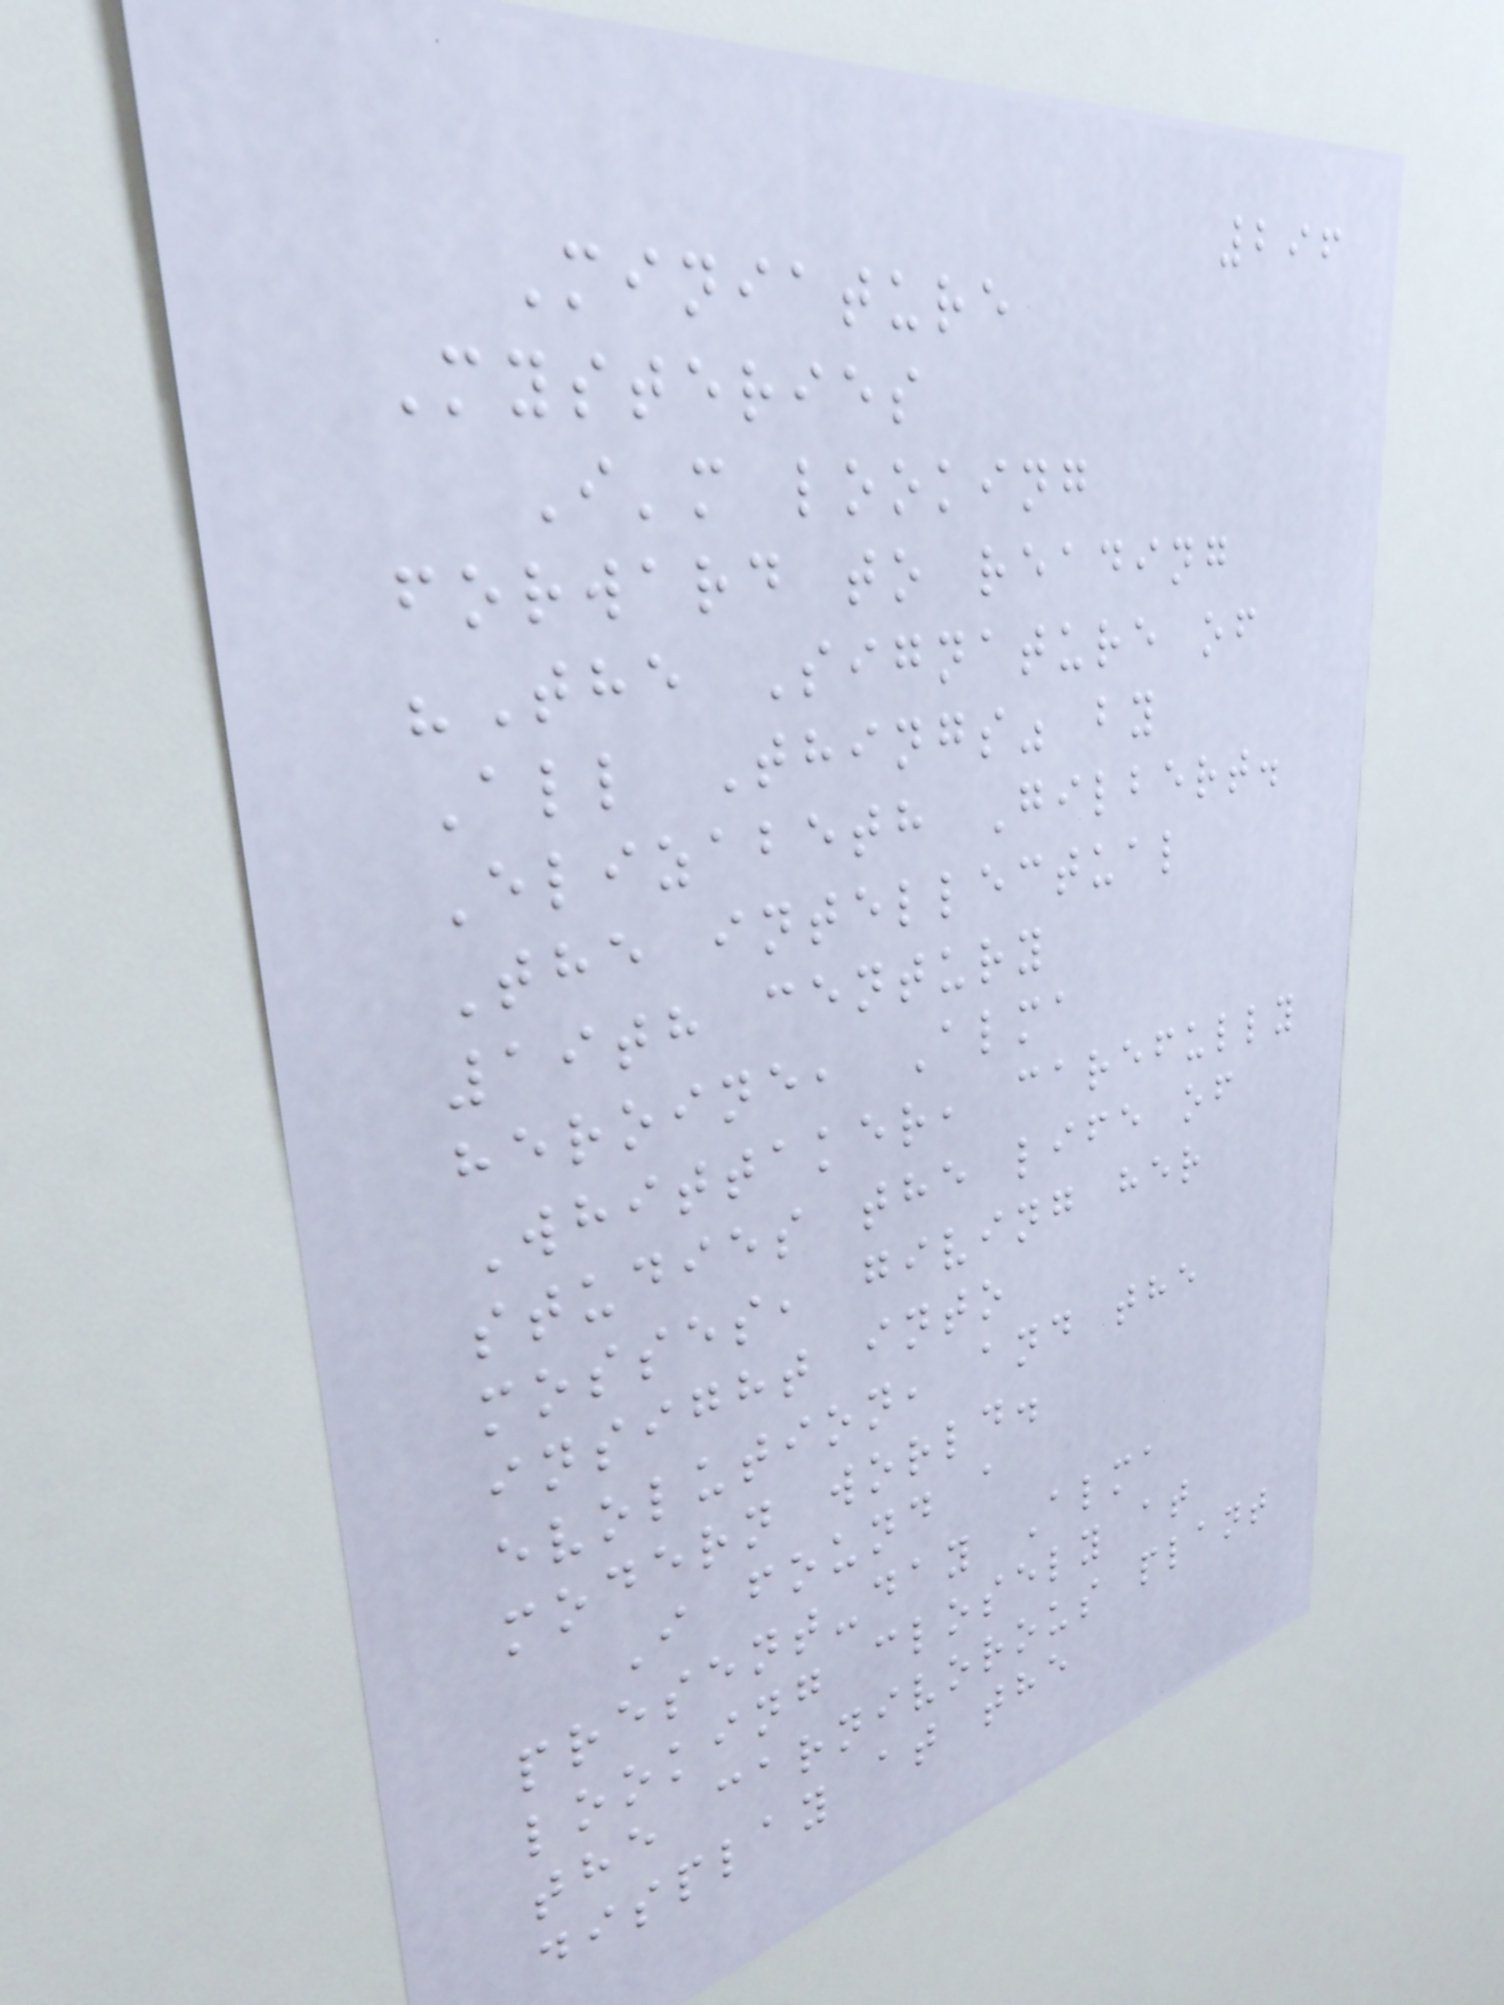296
Miniature
Mysteries
I'm looking
forward to reading
"The Signature of
All Things" by
Elizabeth Gilbert.
The intellectual
19th century
heroine, Alma
Whittaker, carefully
studies the life of
mosses, giving her
insight into
evolution, and the
modern world.
I found a
present-day Alma
looking closely at
the carnivorous plant
display at the
